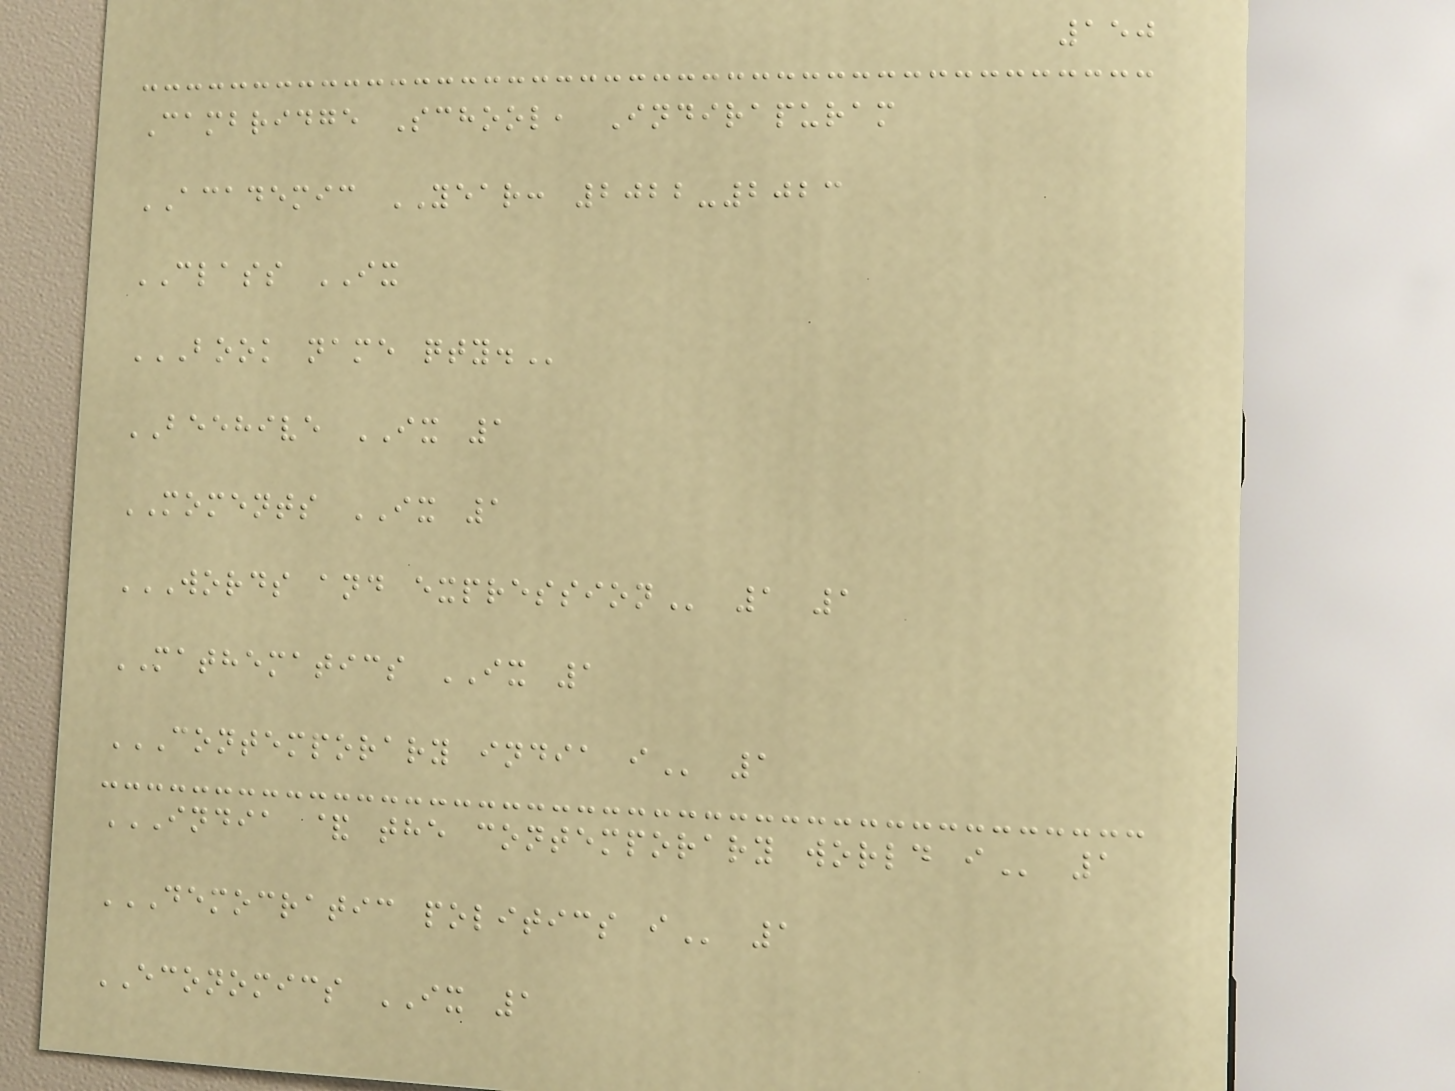150
Cambridge School, Indirapuram
ACADEMIC YEAR: 2022-2023
CLASS IX
BOOK NAME QTY.
BEEHIVE IX 1
MOMENTS IX 1
WORDS AND EXPRESSION 1 1
MATHEMATICS IX 1
CONTEMPORARY INDIA I 1
INDIA & THE CONTEMPORARY WORLD I 1
DEMOCRATIC POLITICS I 1
ECONOMICS IX 1
